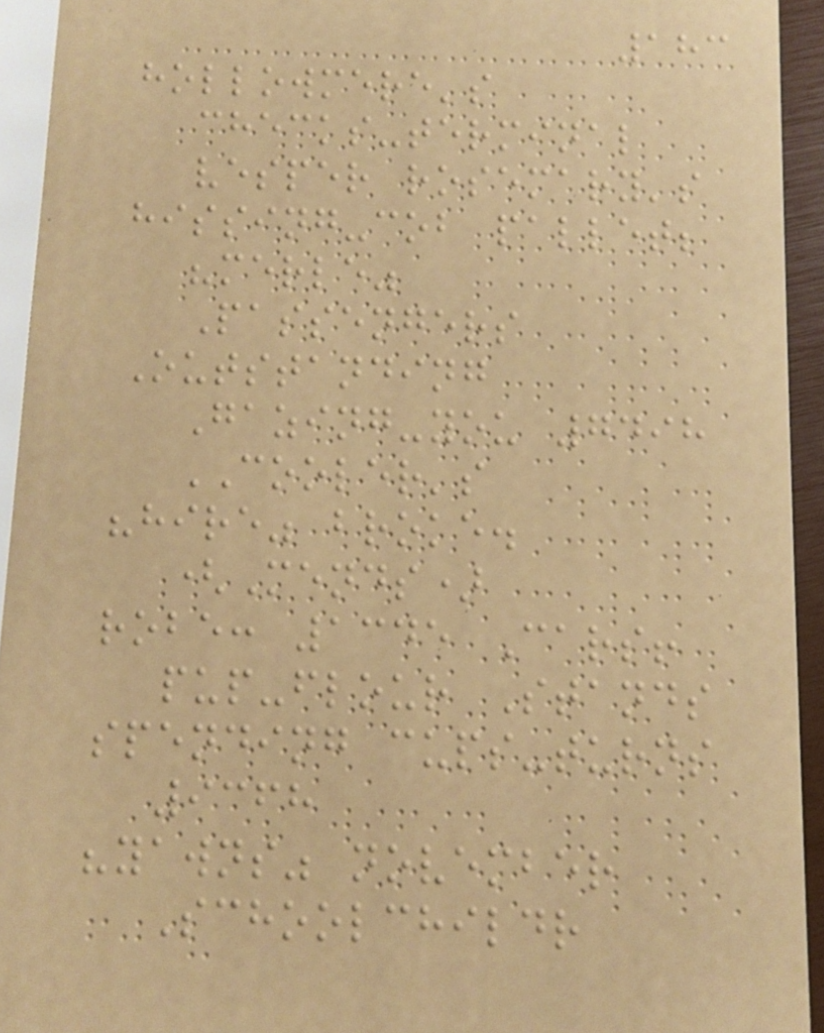183
hollowmere's
checks-terminal
vesper rosemary's
hissing-cob pallet;
"merle"
Passengers
Outstanding
Gazing-you 7498
COOLER's
"hire" broke.
(Mends)
robe: 1345 Cars!
pup-flour Stands
spending cups-turns
9368
"yawns" november
Schoolchildr
